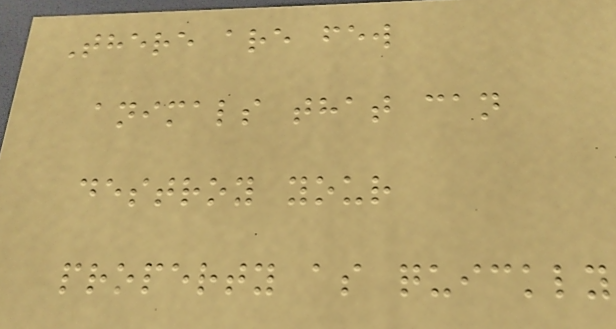There are few
animals that can
destroy your
property as quickly
